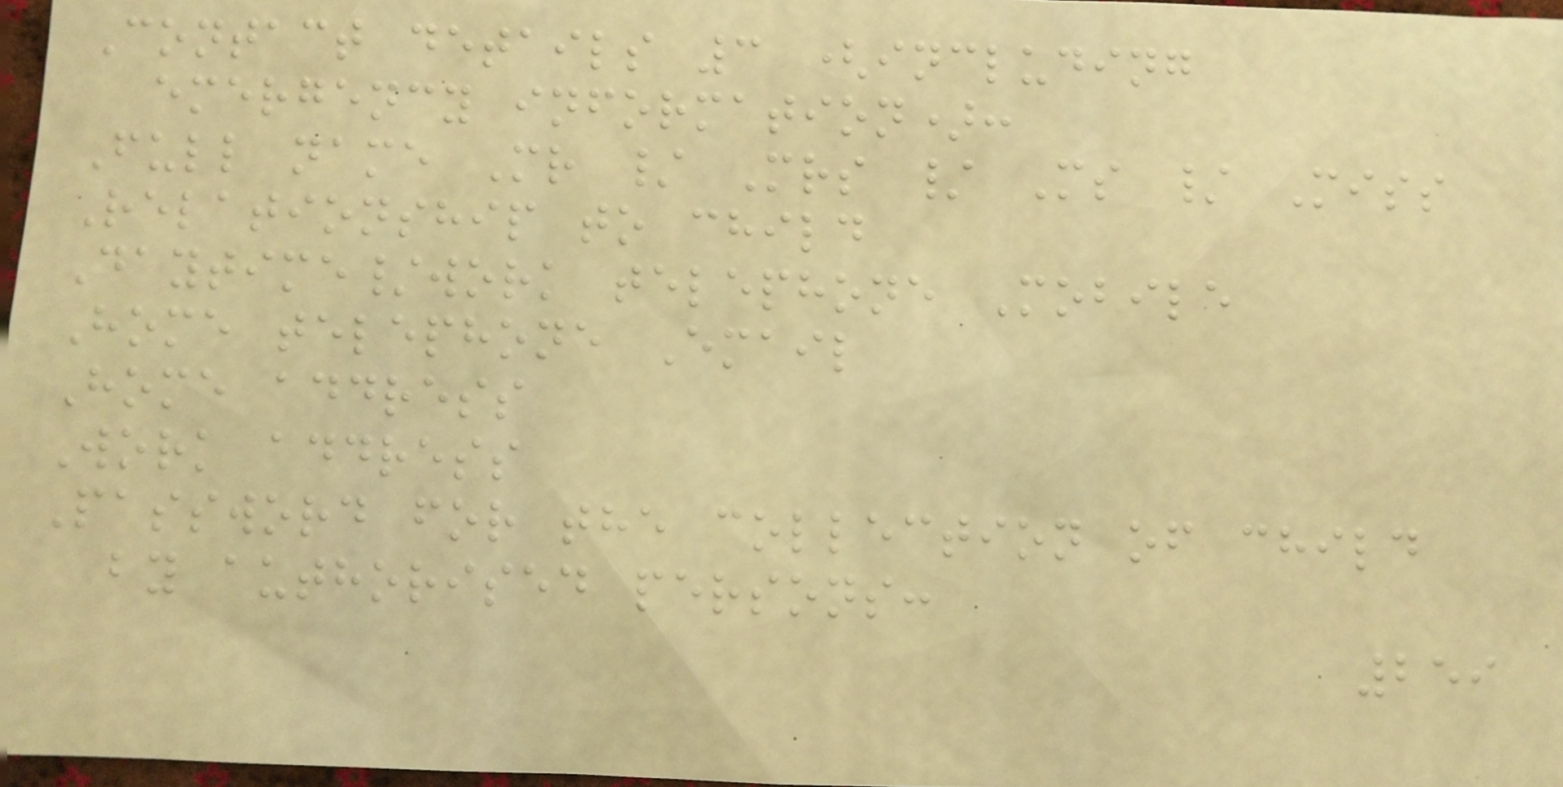Contact details 3 (including
emergency information):
Full name Mr / Mrs / Ms / Miss
Relationship to child
Daytime/work telephone Mobile
Home telephone Email
Home address
Work address
Password for the collection of child
by authorised persons:
259
